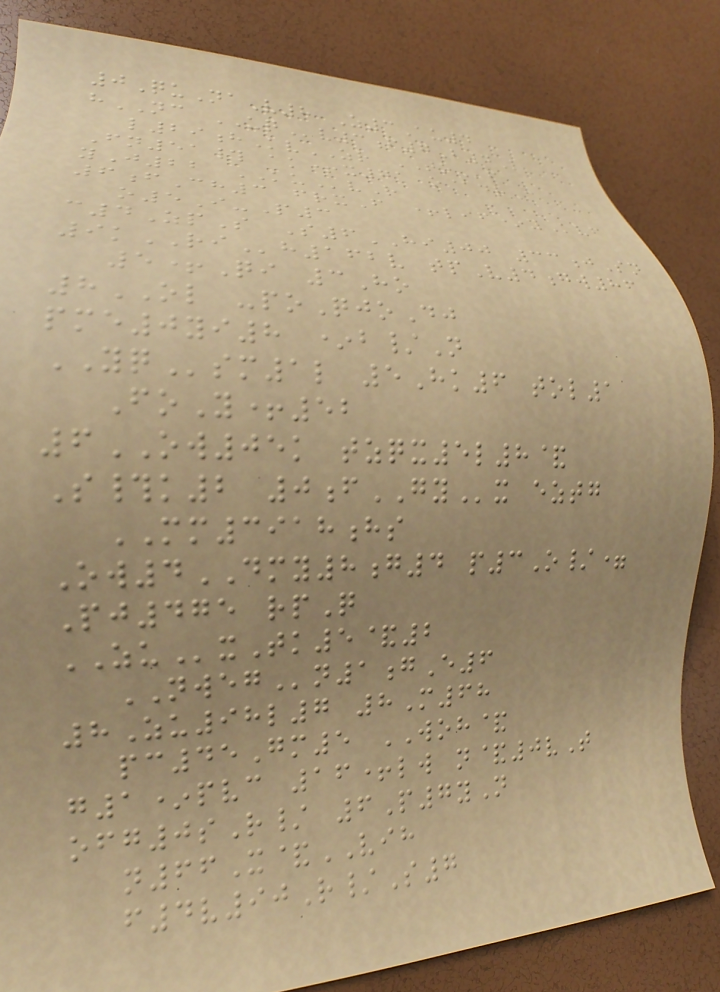0QuNaV8 Z3Au4
hNC UQv3f7B4L
l29hKvZR TOf
Fn51# ak+x71 o@drC
yJ22 KUvR
6fCh3 frxF +lif*yKvf
o5I-P3
c4ZpS S6HI00 33jSn
9kRIh162v tpV4gw86
5+Qi 3Ho
8OL -poQjoDj
pme0yi8 *b/N
YQsm1l 5Hk6 tol1
FoY+52
6OW05k tzqx5l8&
S#k2 0fGYx eztg
MM3918hs
Ow4DMY8g4 p3O/=
Pj475 rpQ
ZUxTk5&2
NWEGn1gE6
8Zu98l7 8M68
pc45Gm5 WOH&
g1*pvc 16+lw n&0vT
ofg0sR/ 6P7yN
n66X&VIH
f4v90R/S7
